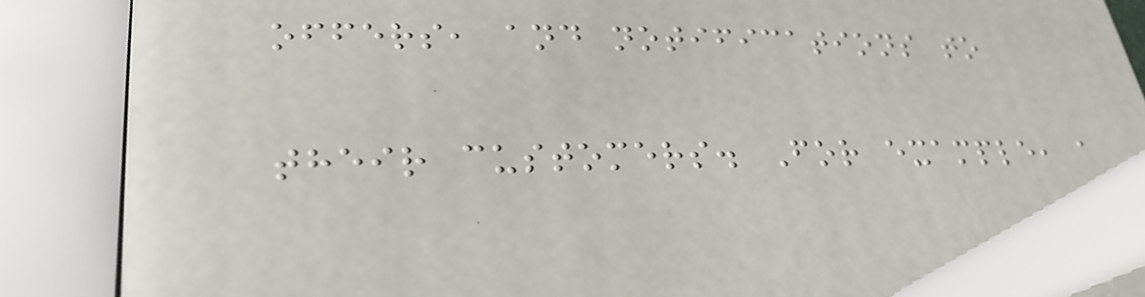offers, and notifications to
their customers. For example, a
